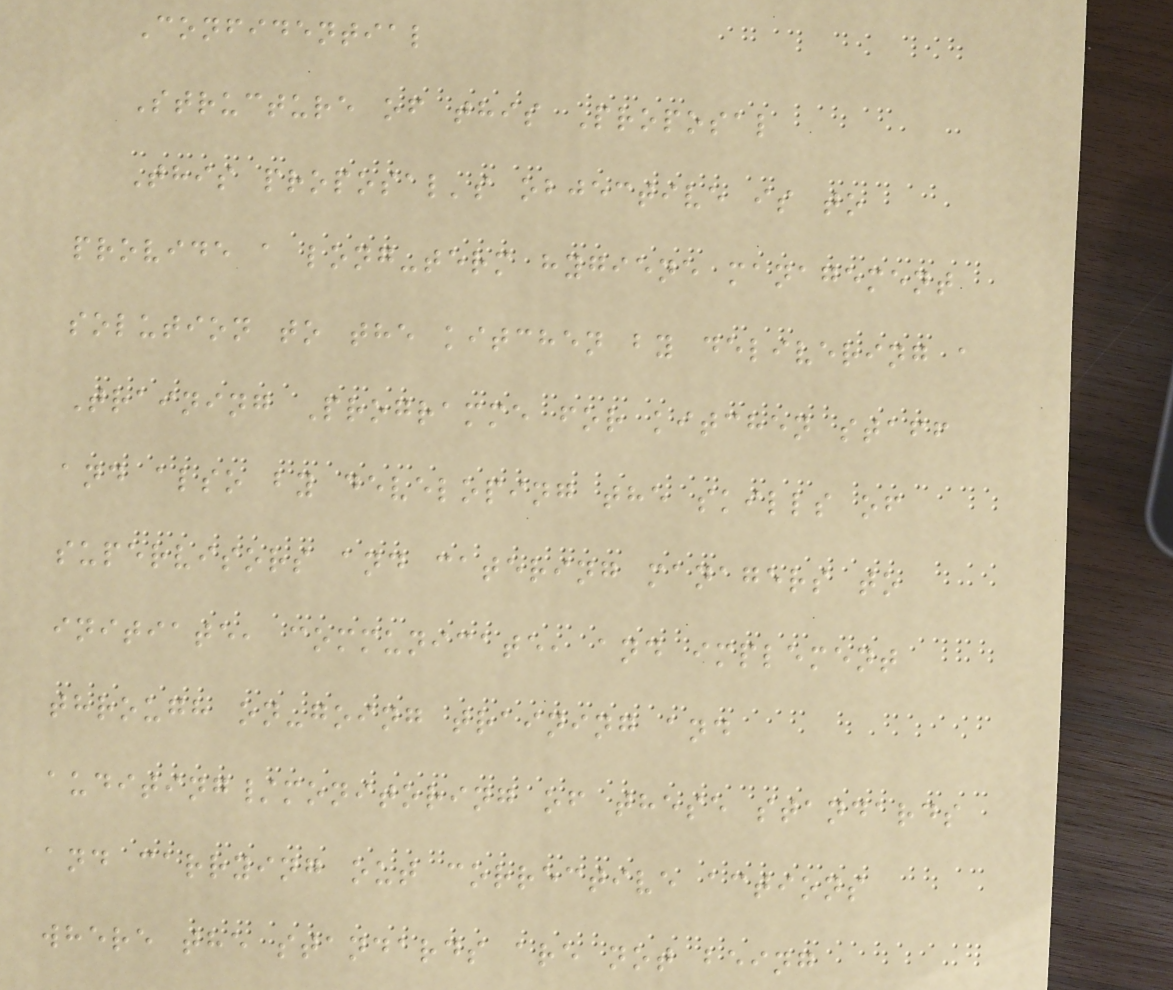Confidential
Structure of this Proposal
This proposal's objective is to
provide a long-term hygiene management
solution to the kitchen by delivering a
Training Programme for kitchen staff
and also by developing the skills of
supervisors and catering managers to
initiate, communicate, and implement
through on-going training and
auditing/monitoring of these standards
and carrying out corrective actions
where the standards are not being
